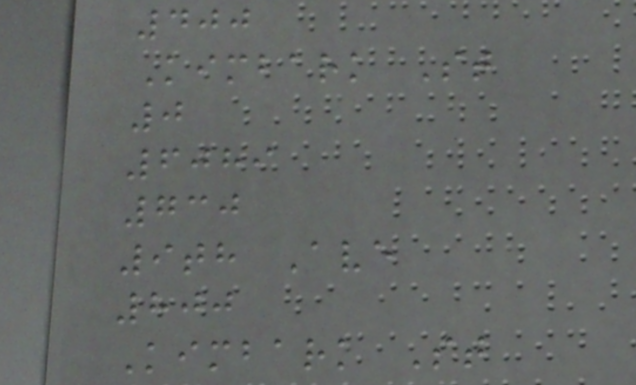400
Kimbark St
0
6089
730
9th Ave
800
Kimbark St
